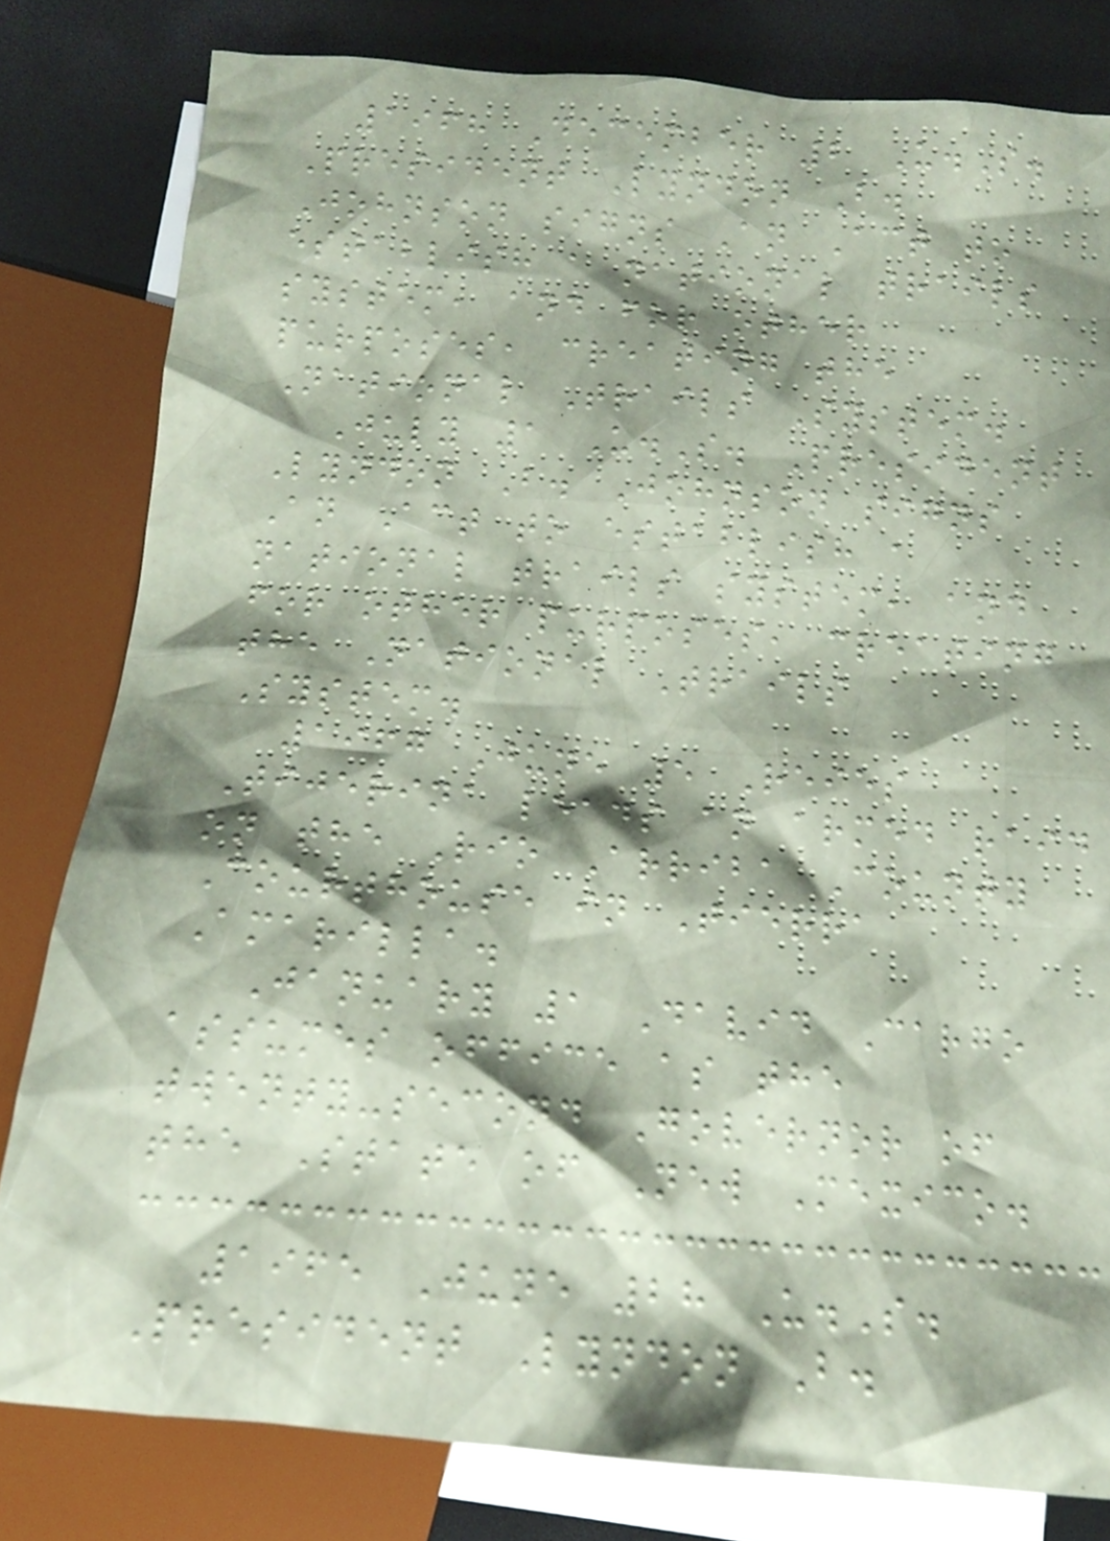1968 December 2 U.S.
President Lyndon B.
Johnson signs An Act to
establish a national trails
system, and for other
purposes, creating the
National Trails System.
July 1 U.S. President
Lyndon B. Johnson signs
An Act to establish a
national trails system, and
for other purposes, creating
the National Trails
System.
1967 June 5 Reies
Tijerina leads an armed raid
on the Rio Arriba County
Courthouse in Tierra
Amarilla.
January 1 David Cargo
assumes office as the
twenty-second Governor of
the State of New Mexico.
1965 June 28 U.S.
President Lyndon B.
